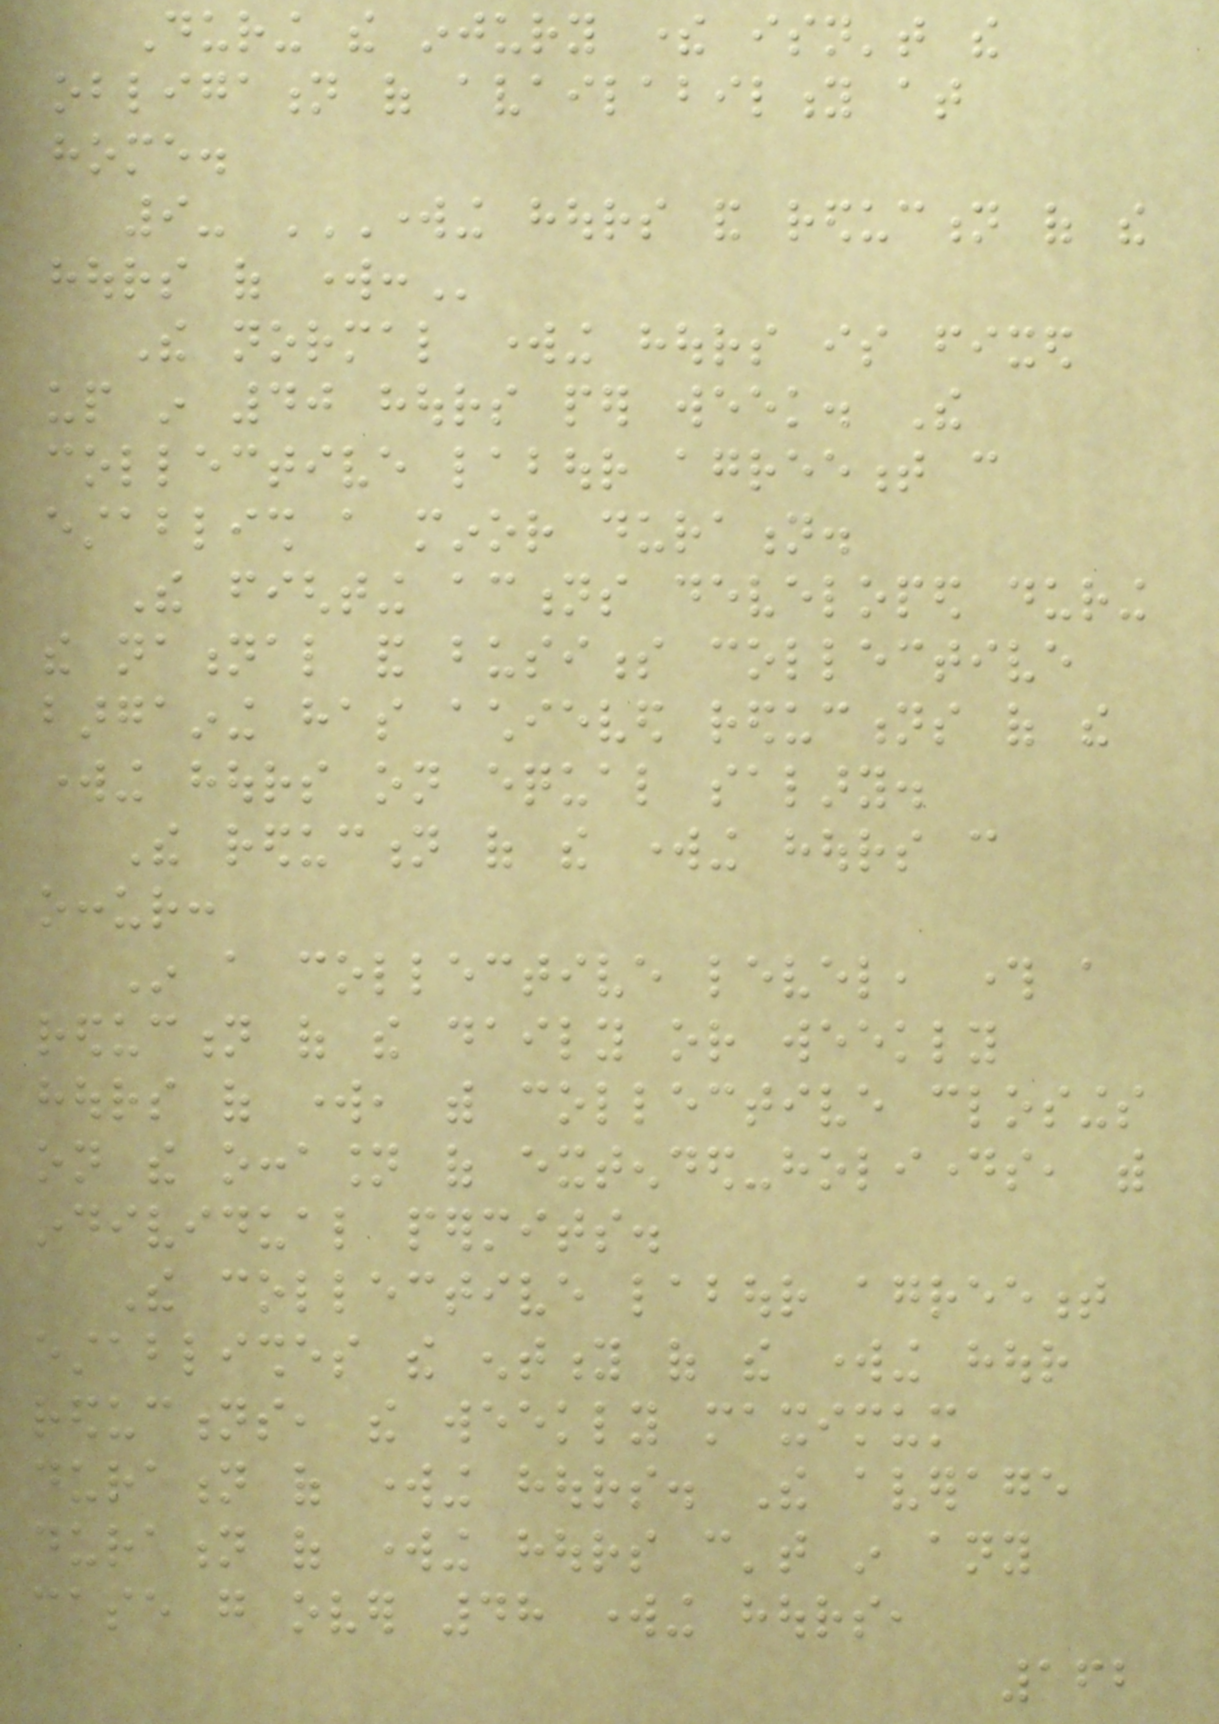During the injury there isn't the
obligation of availability at
home.
9- WORKING HOURS AND REDUCTION OF THE
HOURS OF WORK:
The normal working hours is fixed
up in 40 hours per week. The
collective labour agreement can
establish a minor duration.
The fighting actions developed during
the national and business collective
bargaining has achieved reductions of the
working hours on equal salary.
The reduction of the working hours can
occur:
In a collective level, through a
reduction of the daily or weekly
hours of work, with collective closings
on the occasion of extended-holidays, with
individual permits.
The collective labour agreement
establishes the entity of the working hour
reductions, the weekly maximum
duration of working hours. The average
duration of working hours can't in any
case go over 48 working hours,
162
